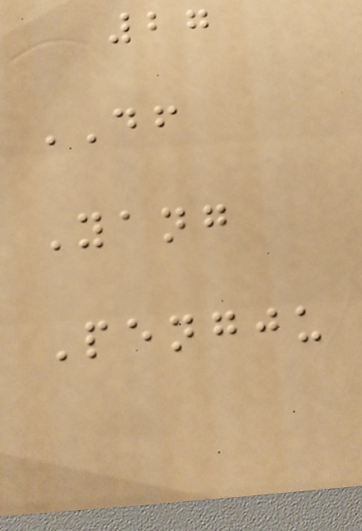27
DF
Yang
Pengju
